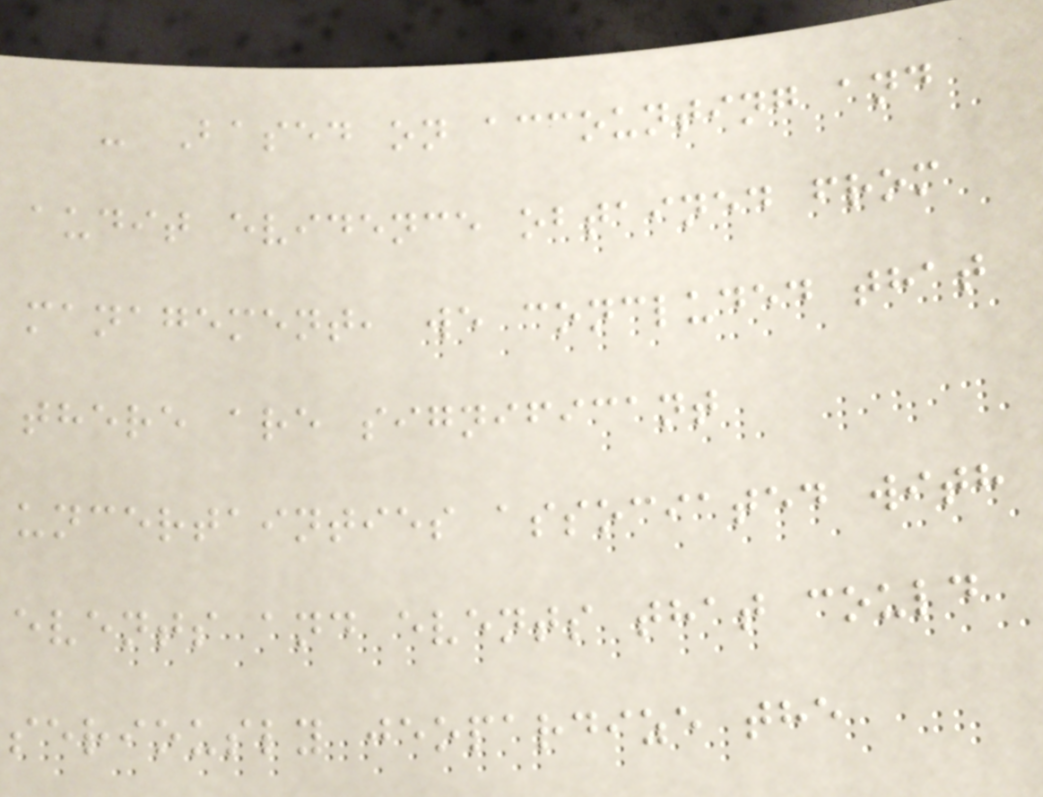- Based on accounting and
audit evidence obtained from
management, we concluded that
there are significant
uncertainties associated with
events and events that could
seriously jeopardize the
